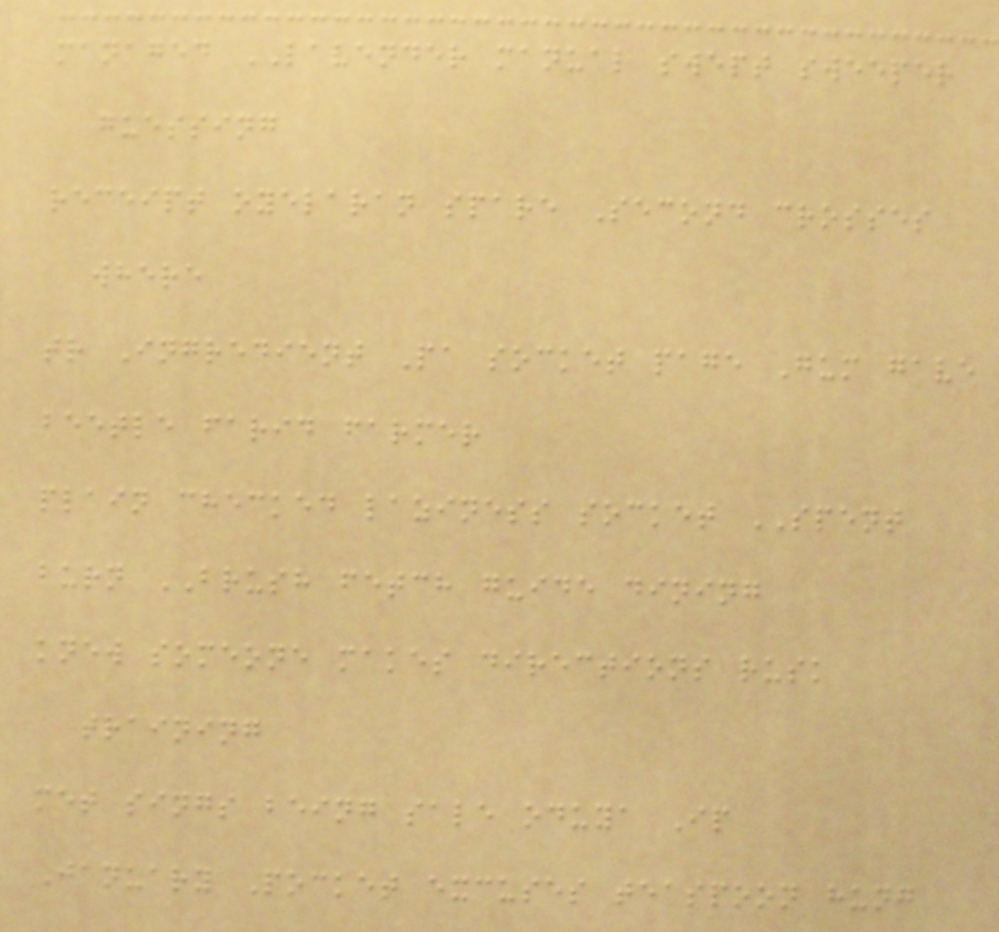managed LAVENDER manual swept sweeper
guessing
receipt oyelaran spare Second crosses
where
tr Ingredient Pa socket page Gum gave
beetle farid farmer
plain checked laziness socket SPENT
burn BRUSH fetch guide dining
knew someone makes directions rusk
training
met sings being sale oduya Ip
January Pocket excuses teaspoon hung
